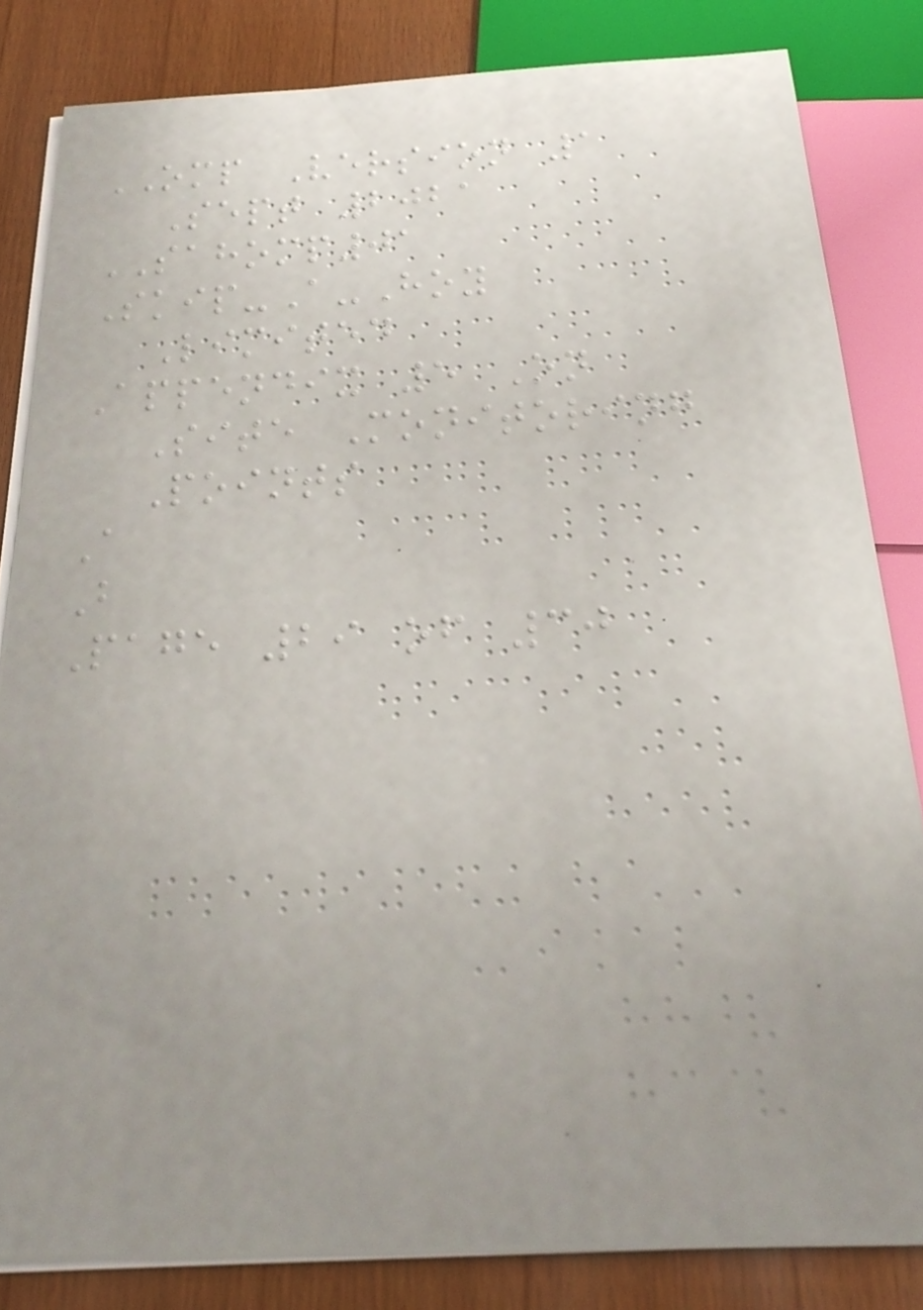OMP Version 1
Sept 2021
SAHOMP01
Skip-A-Hoy
Limited
Appendix 5 On
Site Monitoring
Points
A
B
Page 29 of 30
